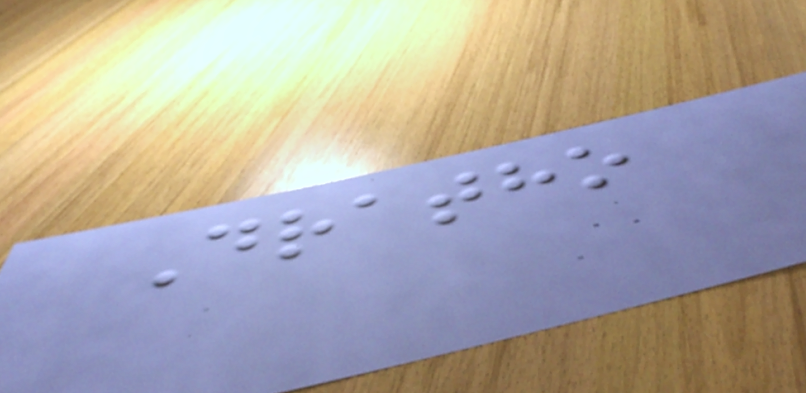Dratho
